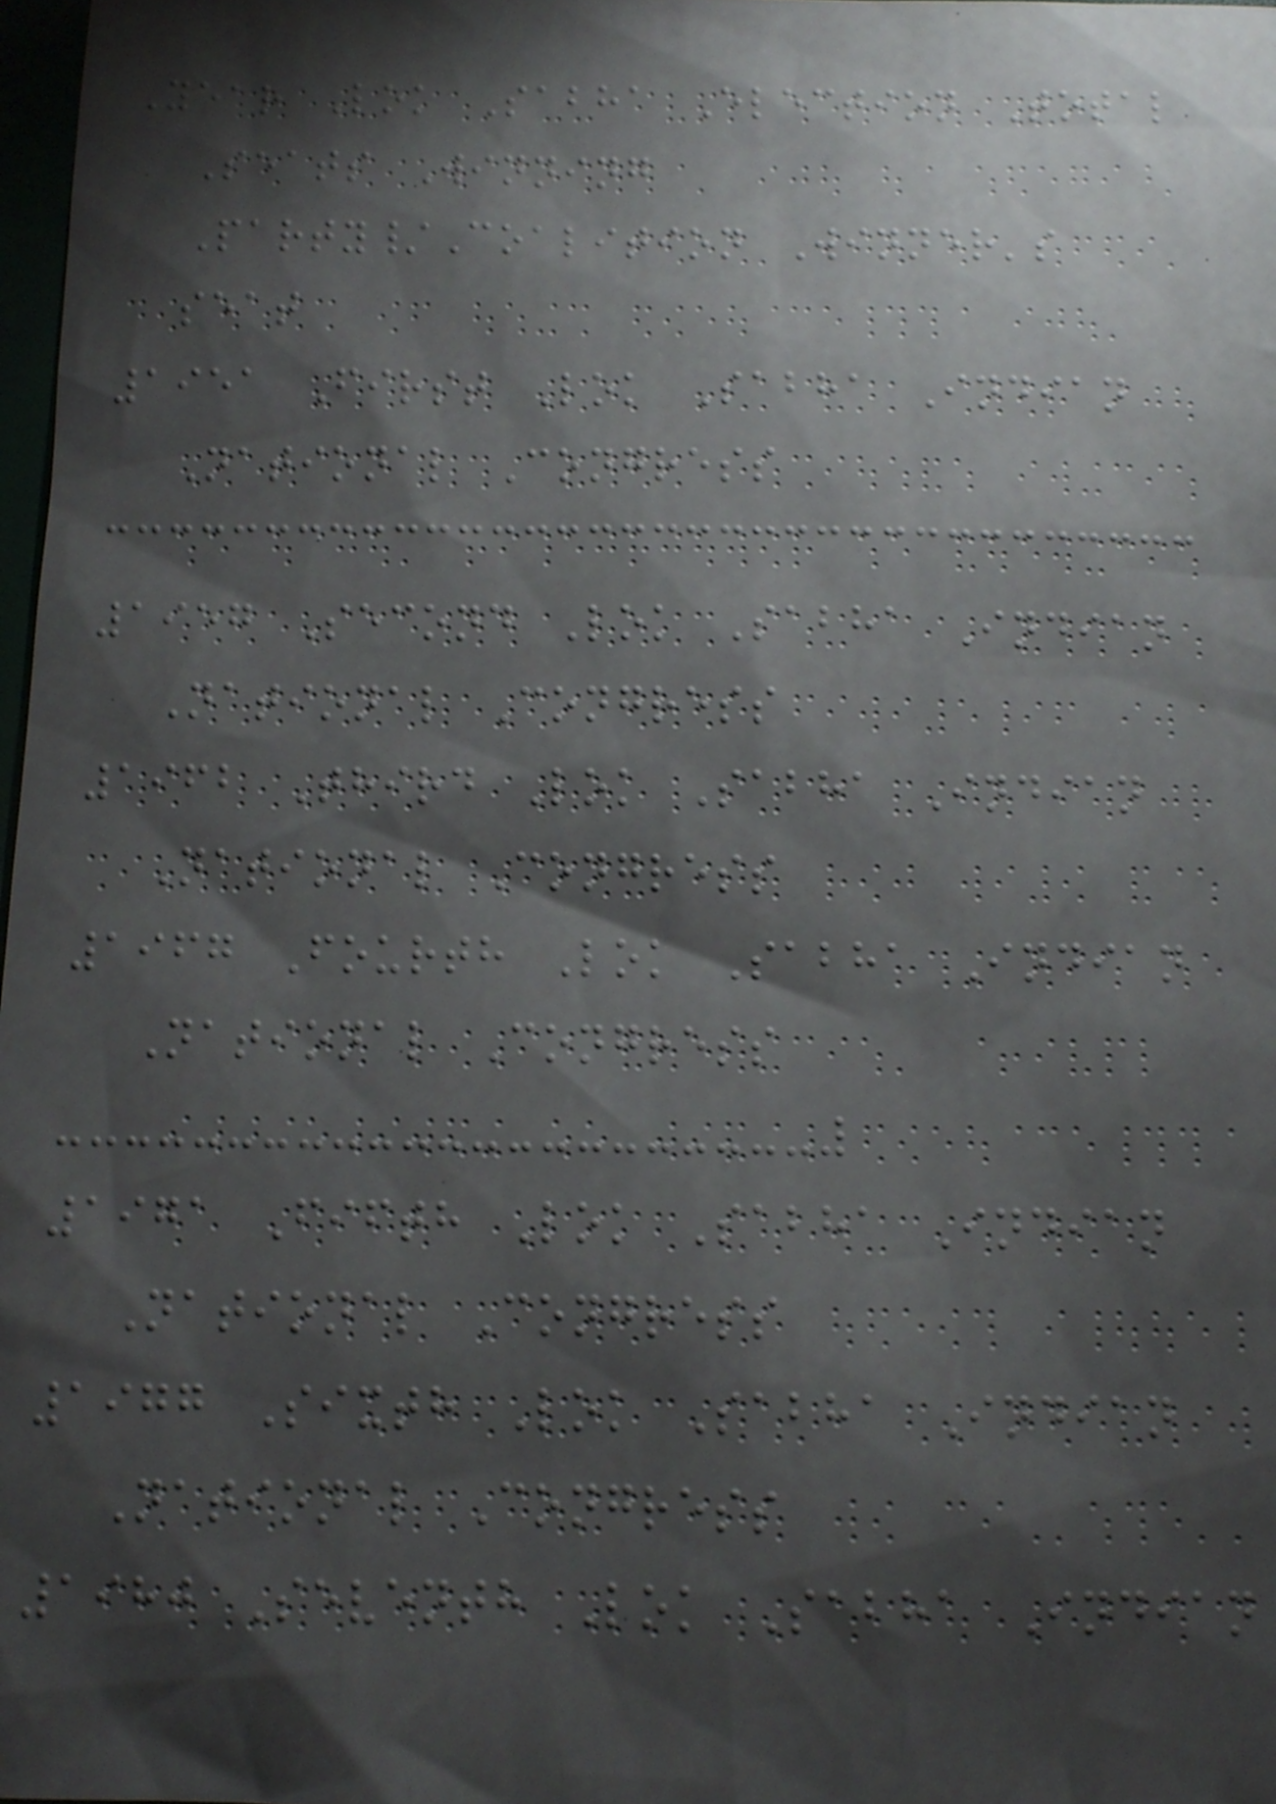Year Lok Sabha Election Total
Seats Winning
Party/Coalition Winner's
seat
1951 First Lok Sabha Indian
National Congress
1957 Second Lok Sabha Indian
National Congress
1962 Third Lok Sabha Indian
National Congress
1967 Fourth Lok Sabha Indian
National Congress
1971 Fifth Lok Sabha Indian
National Congress
1977 Sixth Lok Sabha Indian
National Congress
1980 Seventh Lok Sabha Indian
